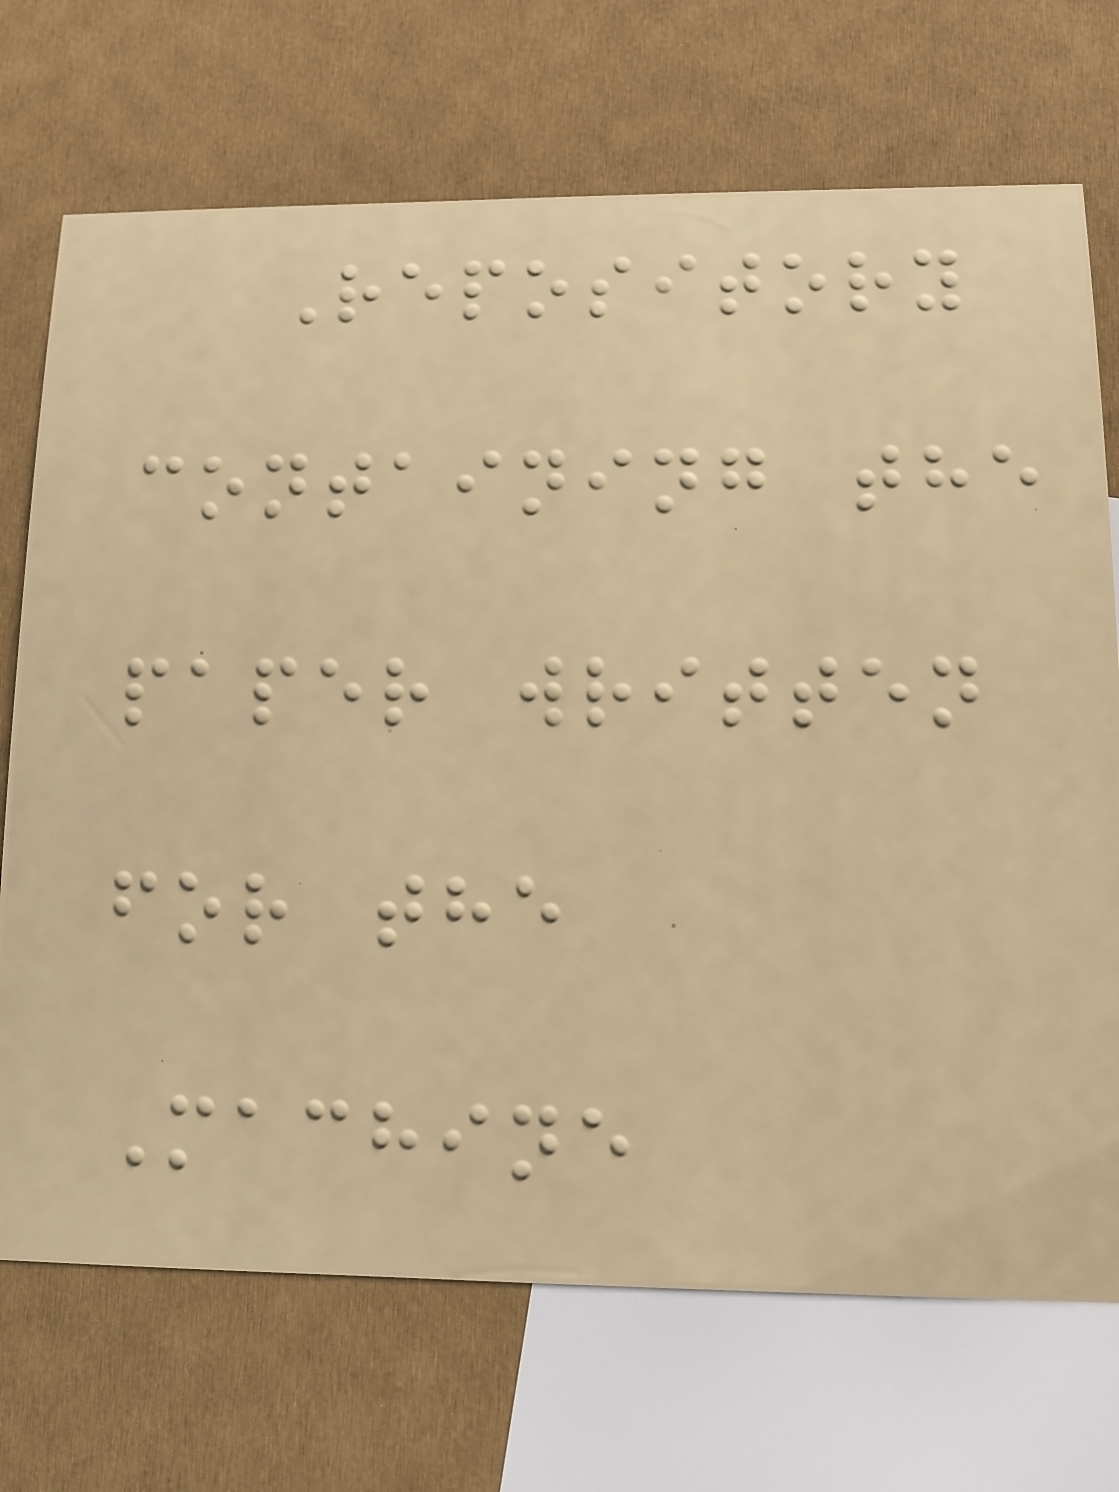Repository
containing the
paper written
for the
Machine
